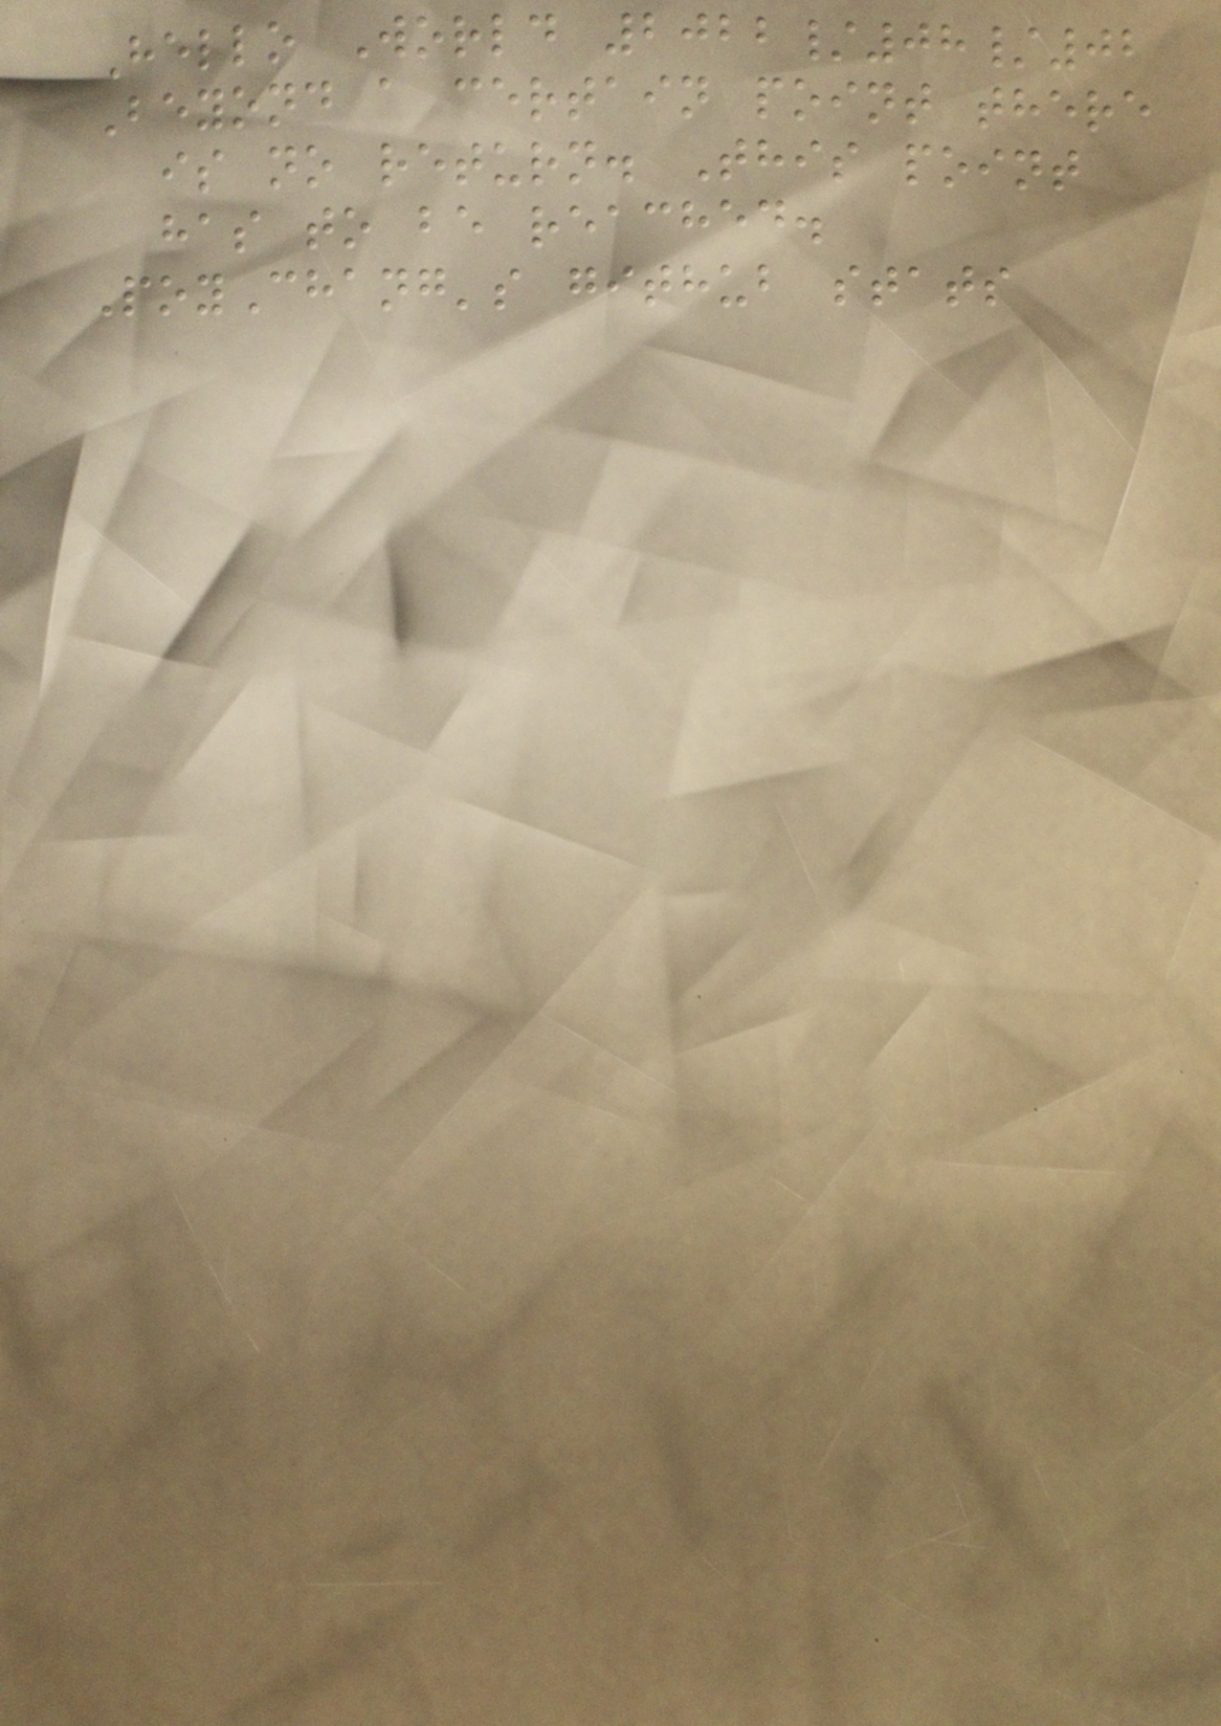Hello World 2022/08/02
Beyond a certain point there
is no return. This point
has to be reached.
PoyChang's github stats
